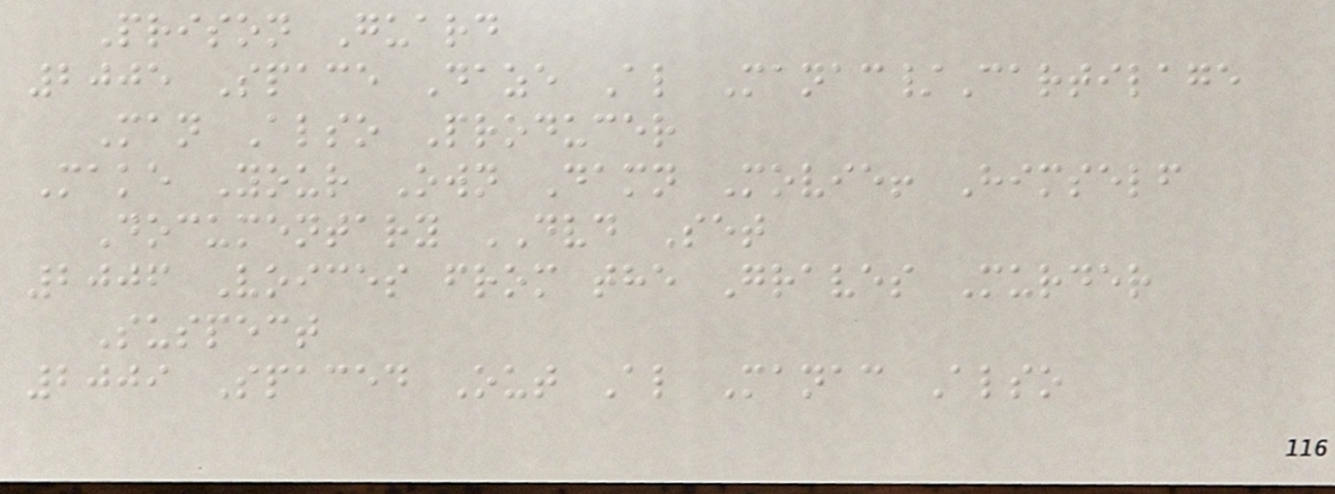Prison Guard
2005 Space Daze Al Manac/Cartilage
Man Also Producer
Make Your Own Damn Movie! Himself
Documentary DVD Set
2006 Voices from the Graves Murder
Suspect
2009 Spaced Out Al Manac Also
